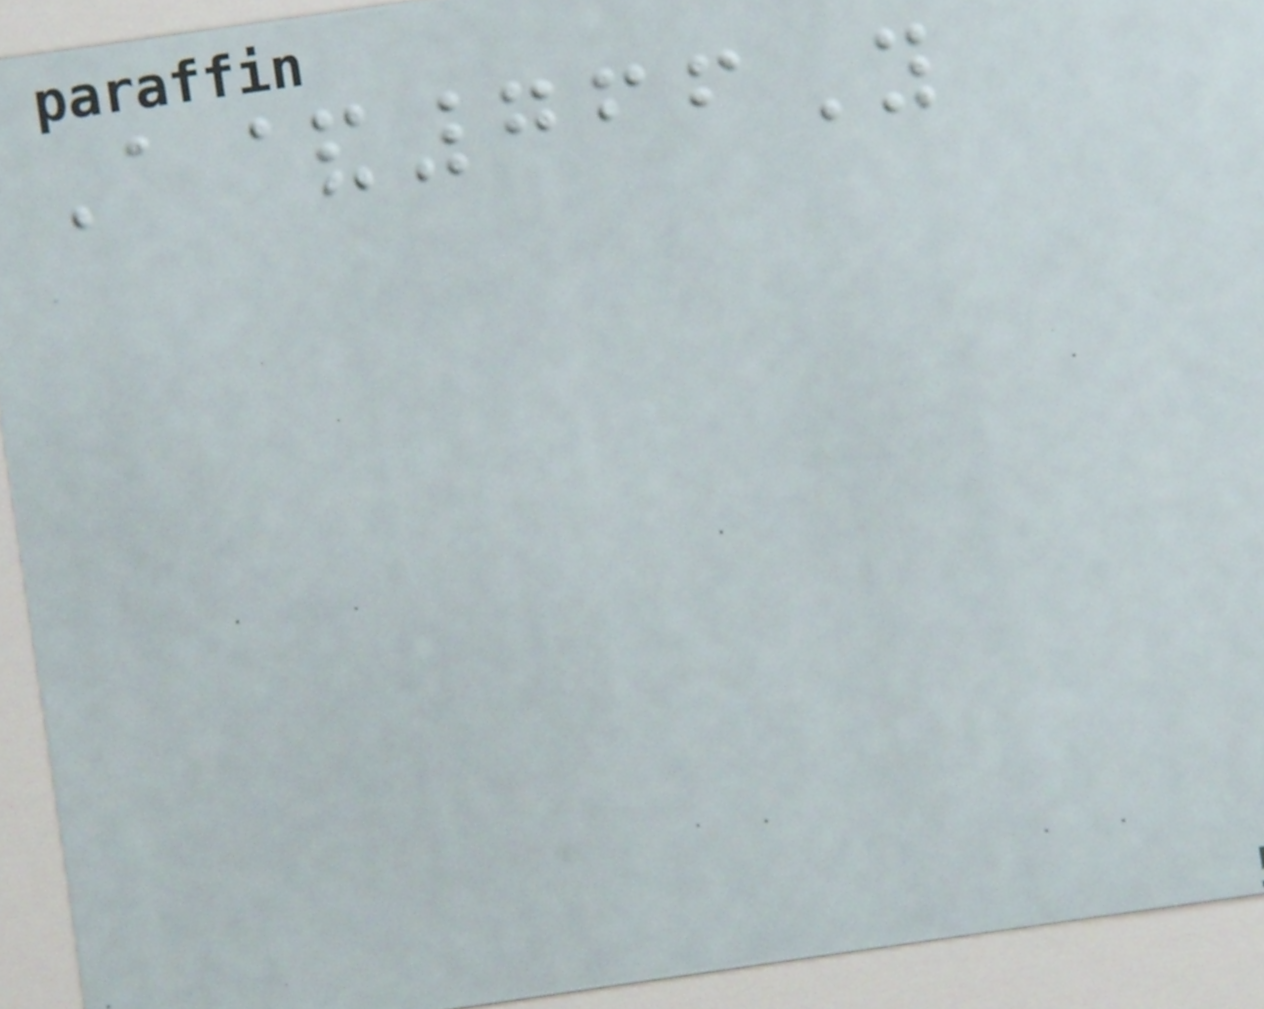A&766Y
